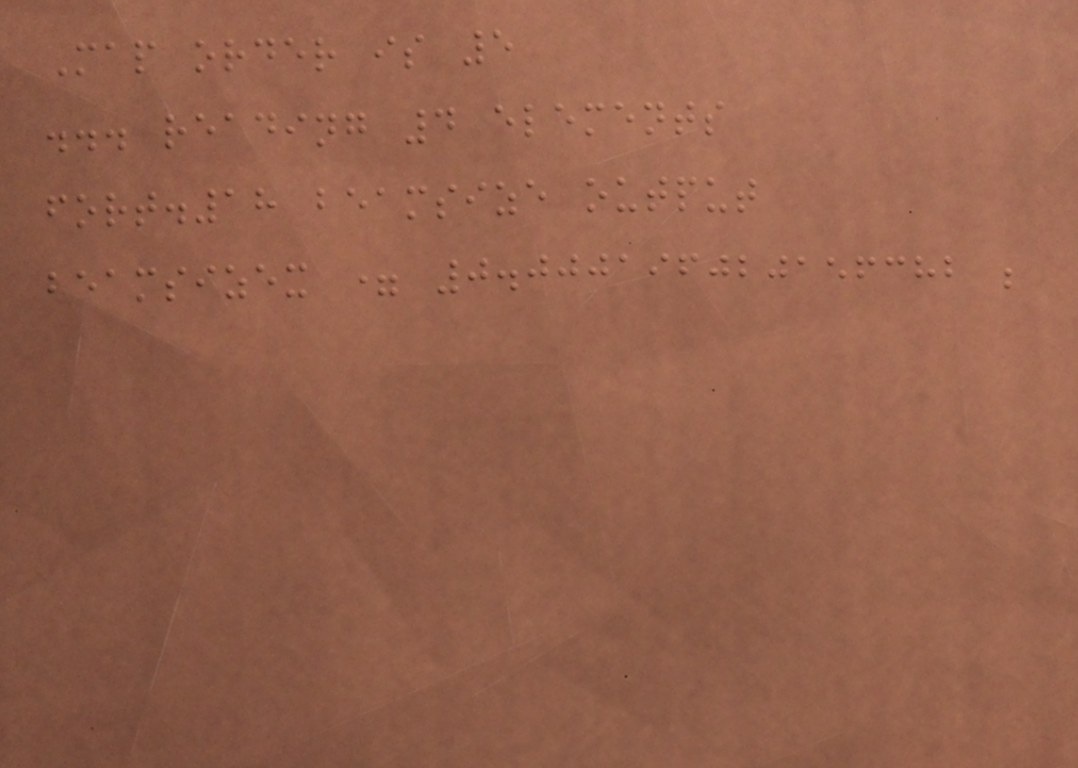Map order is 5
... reading 4 elements
fort.18 beamsize output
beamsizex = 0.000196020156382 ;
